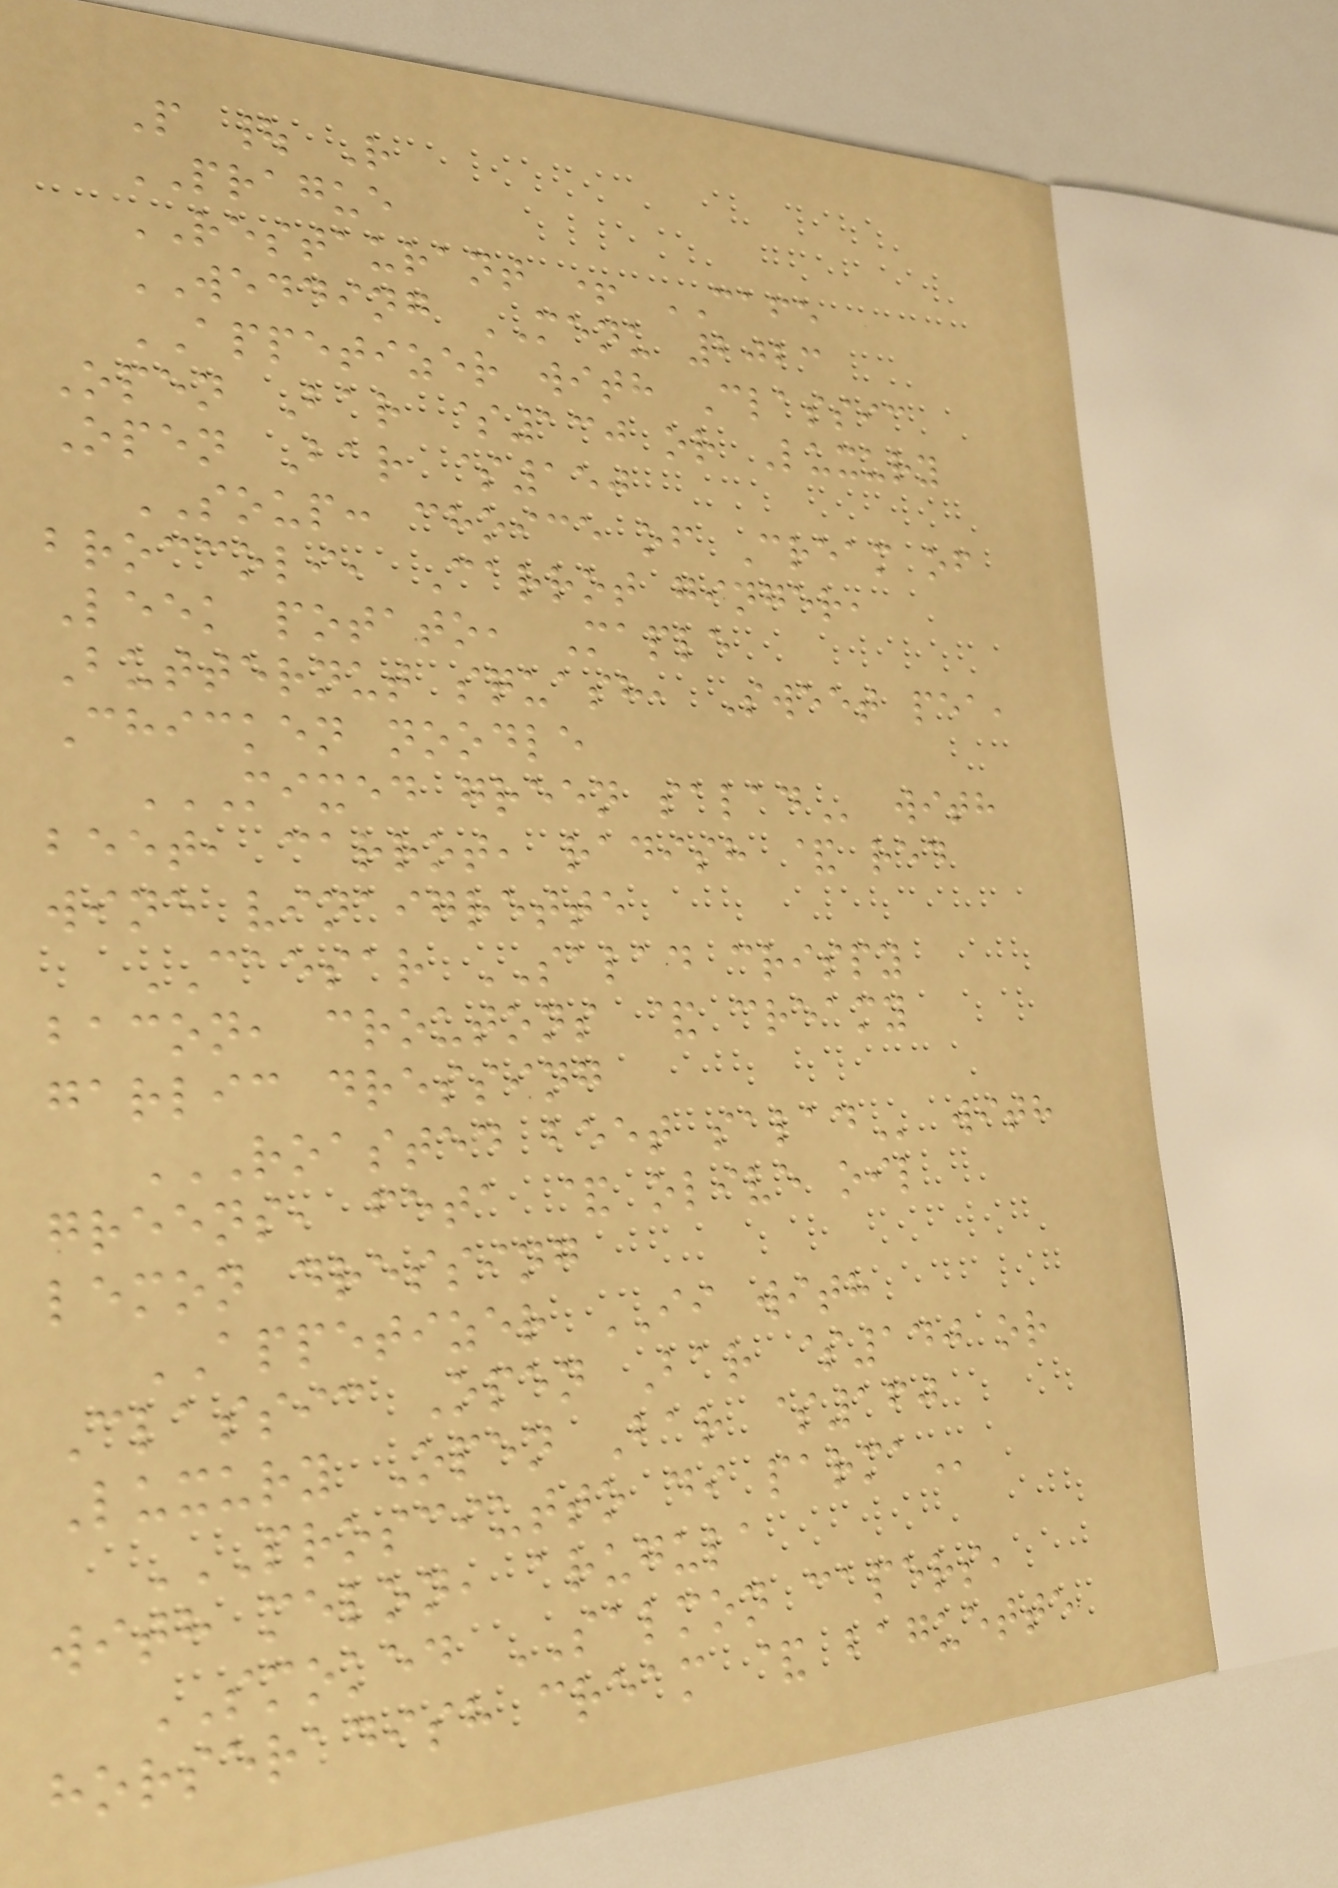P | R
PRAGUE
RESTAURANT + CAFE
WEDDING MENU 2023
APPETIZER with Classic
Open Bar $130 or Luxury
Open Bar $150
SOUP: choice of Cream of
broccoli, Carrot ginger,
Leek potato, Maple
Butternut squash, Sweet pea,
Chicken noodle
MIXED GREEN SALAD with
beet, carrot, radish & red
wine vinaigrette
CAESAR SALAD crispy
bacon, croutons & creamy
garlic dressing
ROASTED BEET SALAD with
greens, feta & olive oil
lemon dressing
APPETIZER II with
Classic Open Bar $140 or
Luxury Open Bar $160
PROSCIUTTO DI PARMA
with melon, arugula
SMOKED SALMON capers,
horseradish cream & baguette
